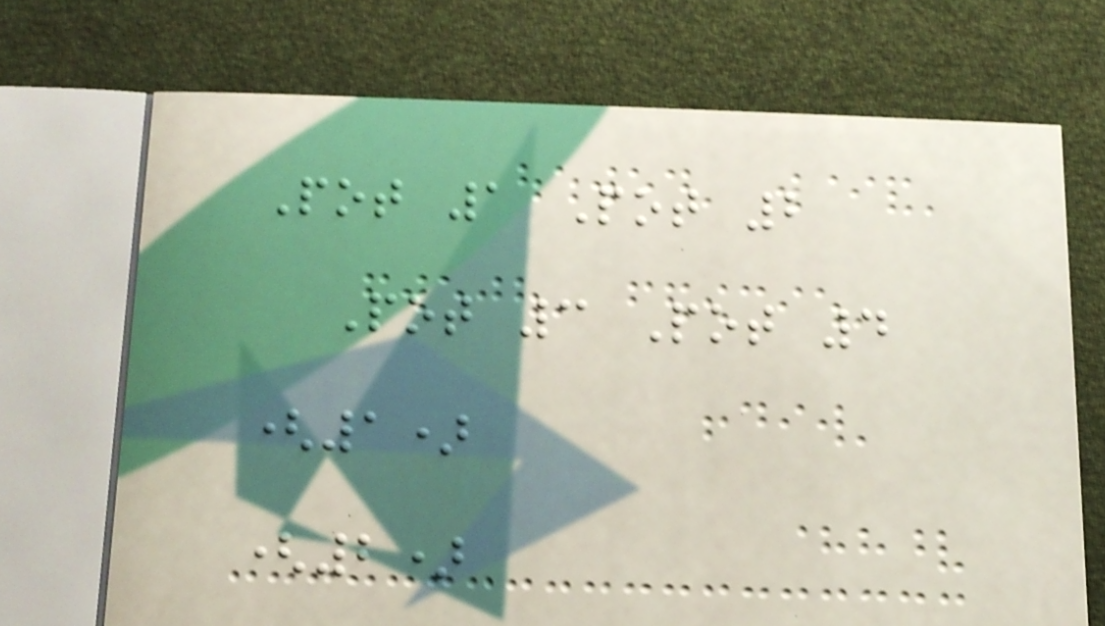Pot 1 Pot 2
Pot 3 Pot 4
(1)
(2)
